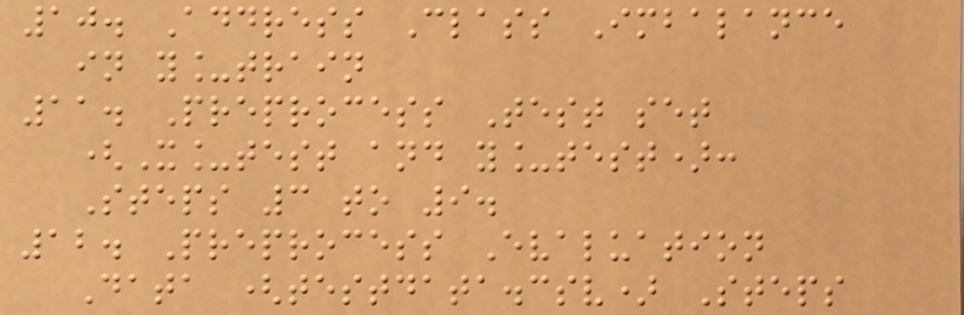10. Address Class Imbalance
in y_train
11. Preprocess Test set
(X_test and y_test):
Steps 3 to 9.
12. Preprocess Evaluation
Data (testdata.csv) Steps
